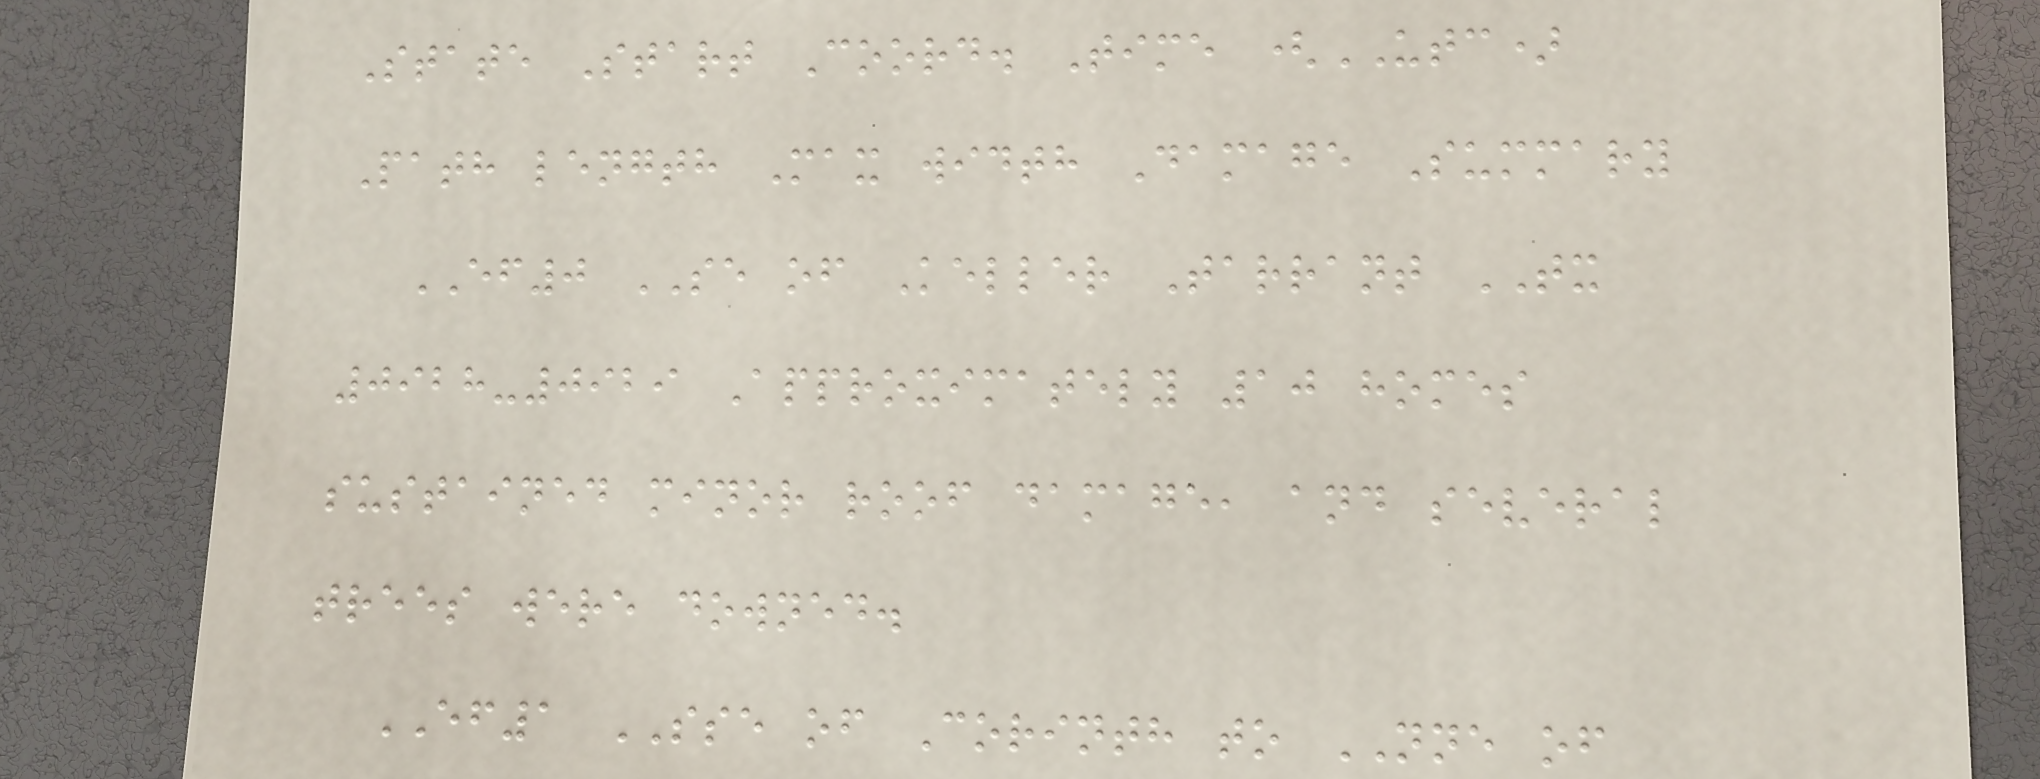State Start Coord. Time (UTC)
Path length Max width Damage Summary
EF0 SE of Keller Tarrant TX
0928-0929 Approximately 10 homes
sustained minor roof damage, and several
trees were downed.
EF1 SSE of Corinth to NNE of
